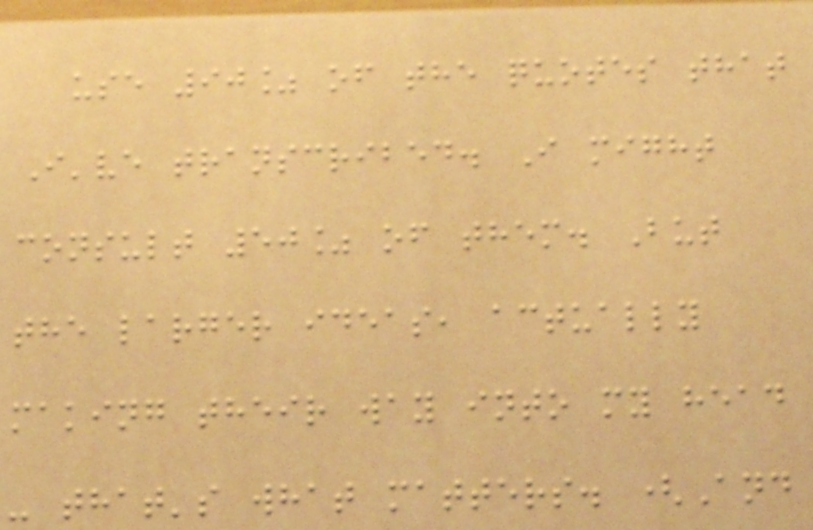use 90% of the quotes that
I've transcribed. I might
consult 50% of them. But
the larger ideas, actually
making their way into my head
- that's what matters. (And
